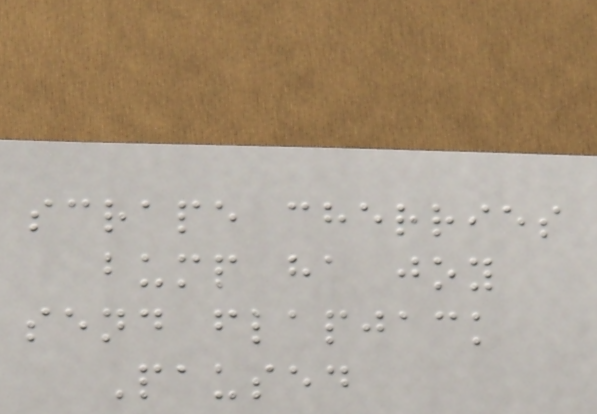scrape cherries
bump ha joy
send flapjack
Paused
